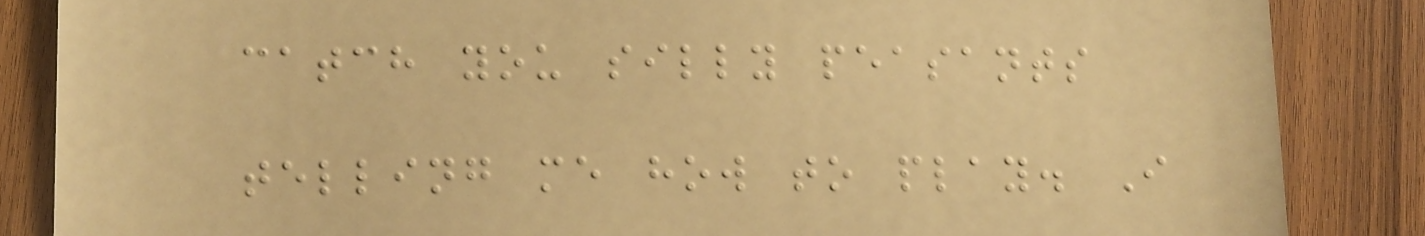catch you silly peasants
telling me how to play. I
